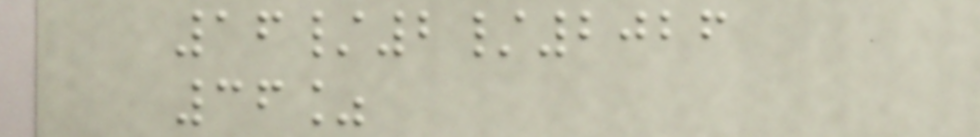16/2/2026
36%
